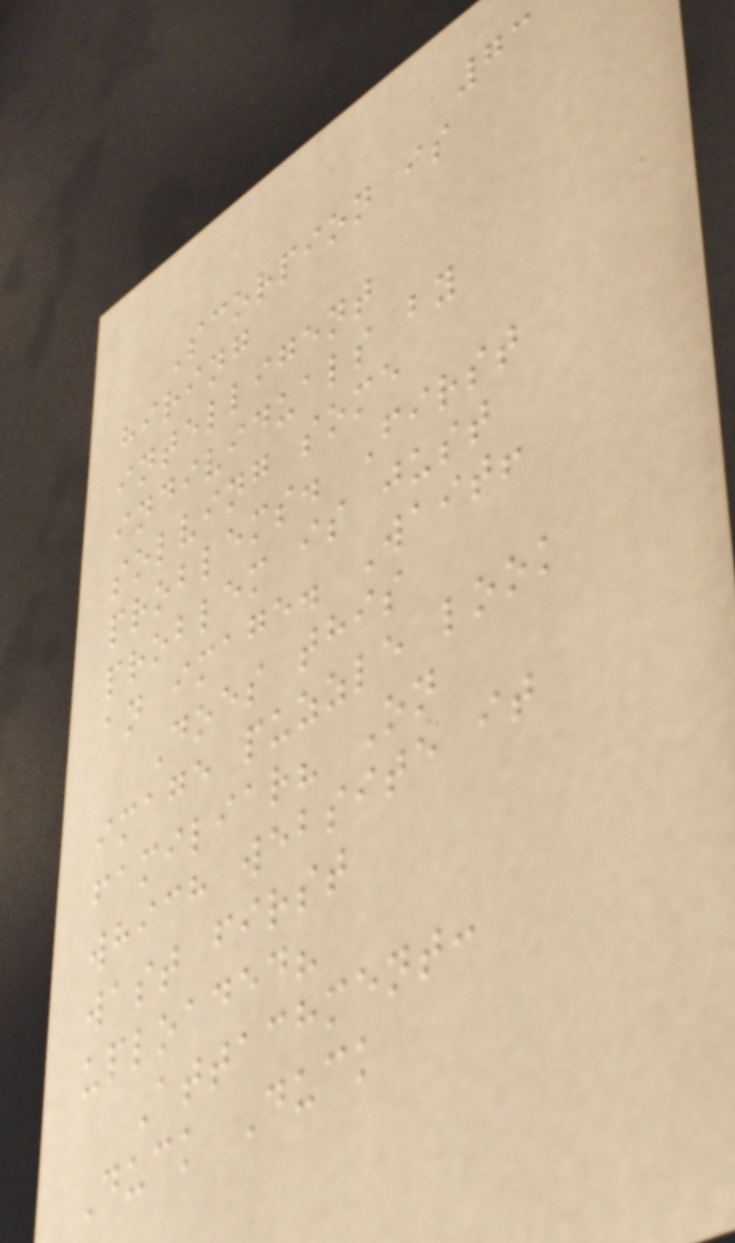73
Scorpion is
hiring
intelligent
individuals by
solving some
problems. First
problem is just
an image. Wait!
Does this
image puzzle look
familiar? On
which website it
wast first
uploaded?
Attachment:
Duck Duck
